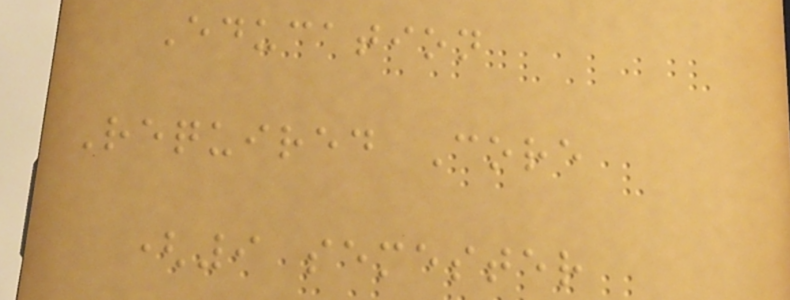Education
Required Core
(9 semester
